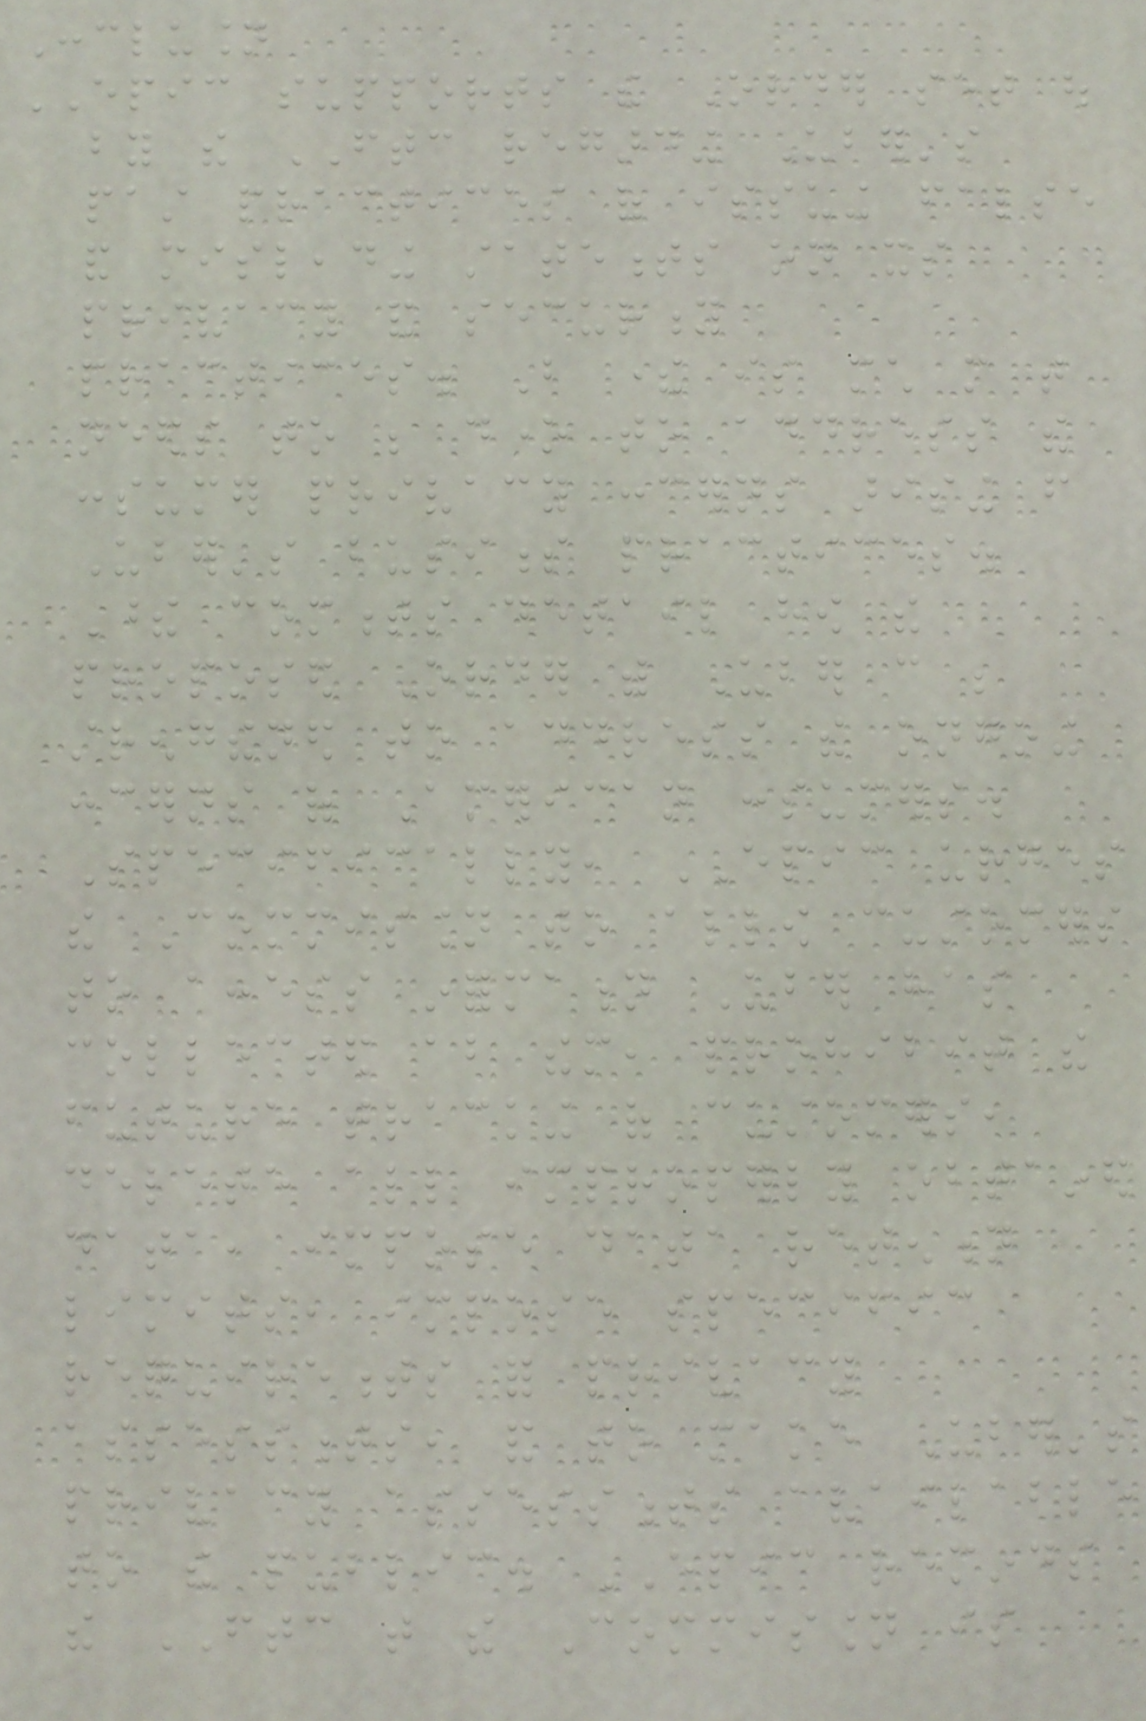Conclusion
EPIC supports the Order set out
by the FTC regarding Uber's
past practices of issuing false
and misleading statements on its
privacy and security
practices. But there is much more that
needs to be done to address the
consumer privacy concerns arising from
Uber's business practices.
These comments detail how the
proposed Order with Uber can be
strengthened to address the ongoing
concerns of American consumers.
Specifically, EPIC urges
the Commission to allow customers
to access information Uber has
collected about them, prohibit the
future tracking of customers,
delete all improperly obtained
data, impose data retention
limits, impose specific
requirements for privacy
assessments, and to make Uber's
privacy assessments available
to the public. EPIC reminds
the FTC that the Commission is
